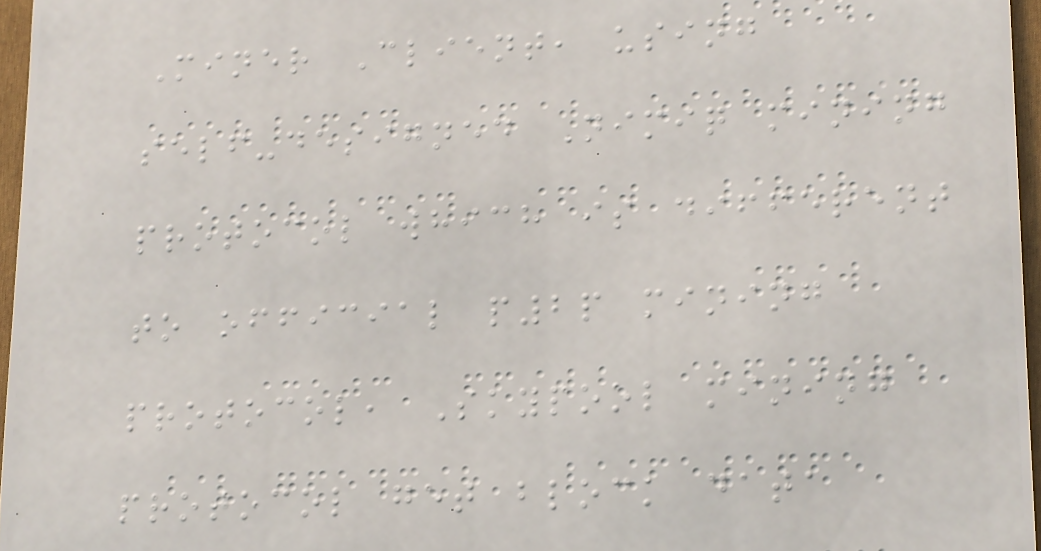Miner Client, using
self-designed Nimiq mining
protocol which is different
to official p2p mining
protocol, Skypool mining
protocol get block data
